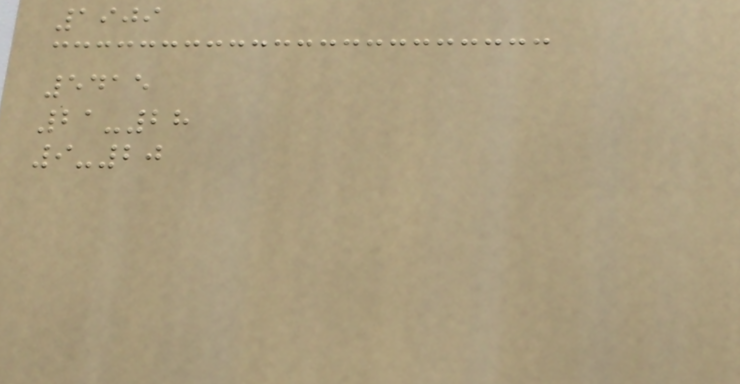1909
5415
21-28
9-20
